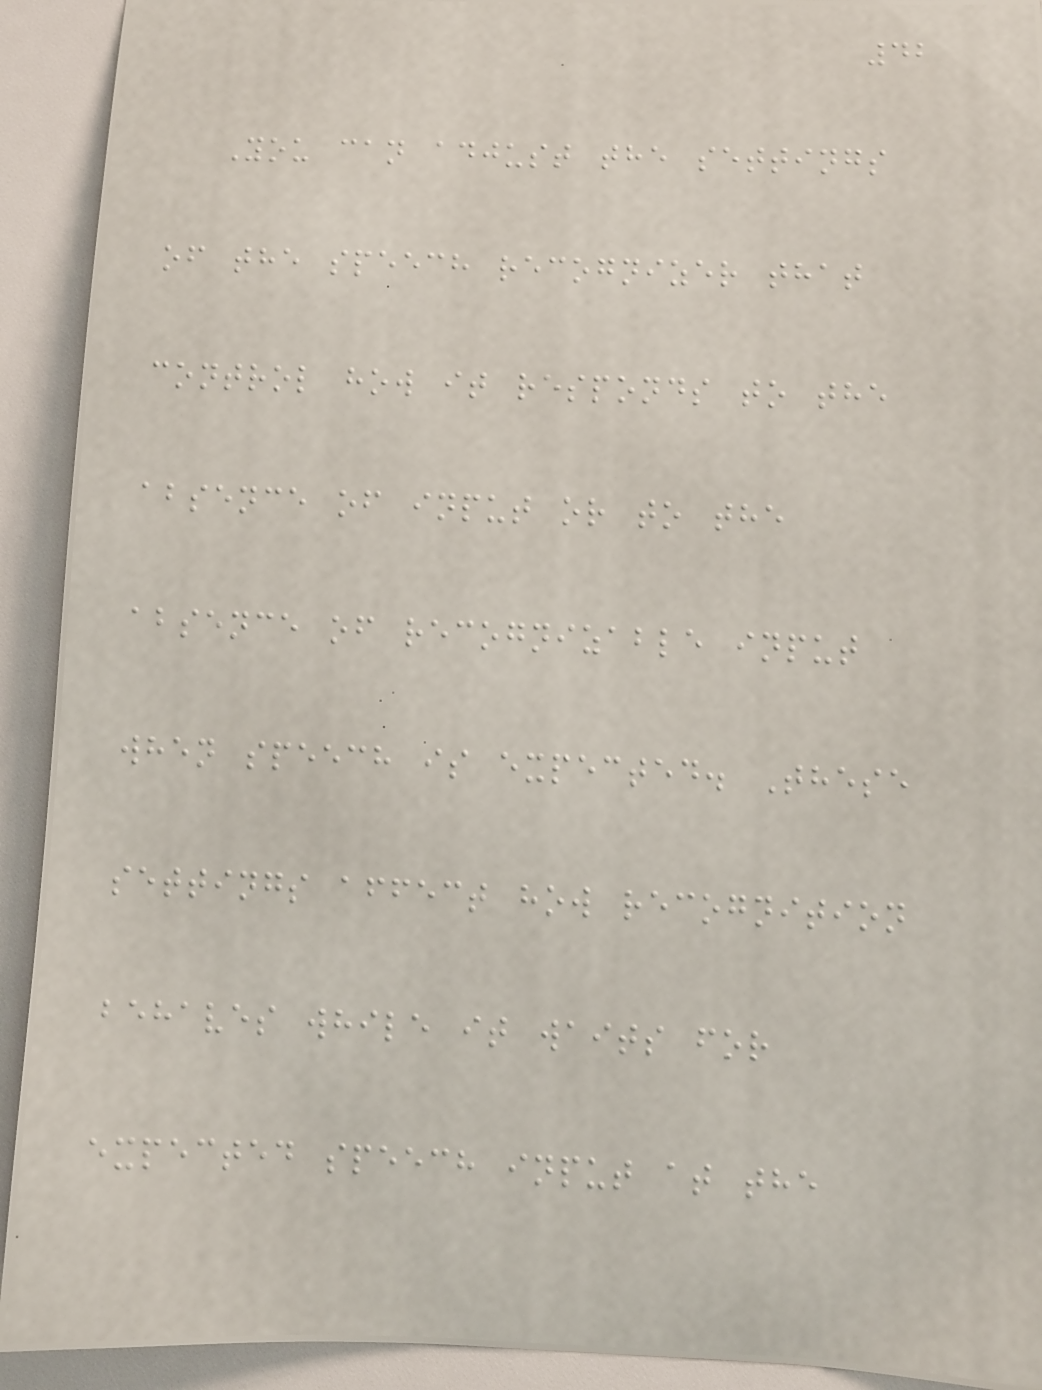42
You can adjust the settings
of the speech recognizer that
control how it responds to the
absence of input or to the
absence of recognizable input
when speech is expected. These
settings affect how recognition
behaves while it waits for
expected speech input at the
